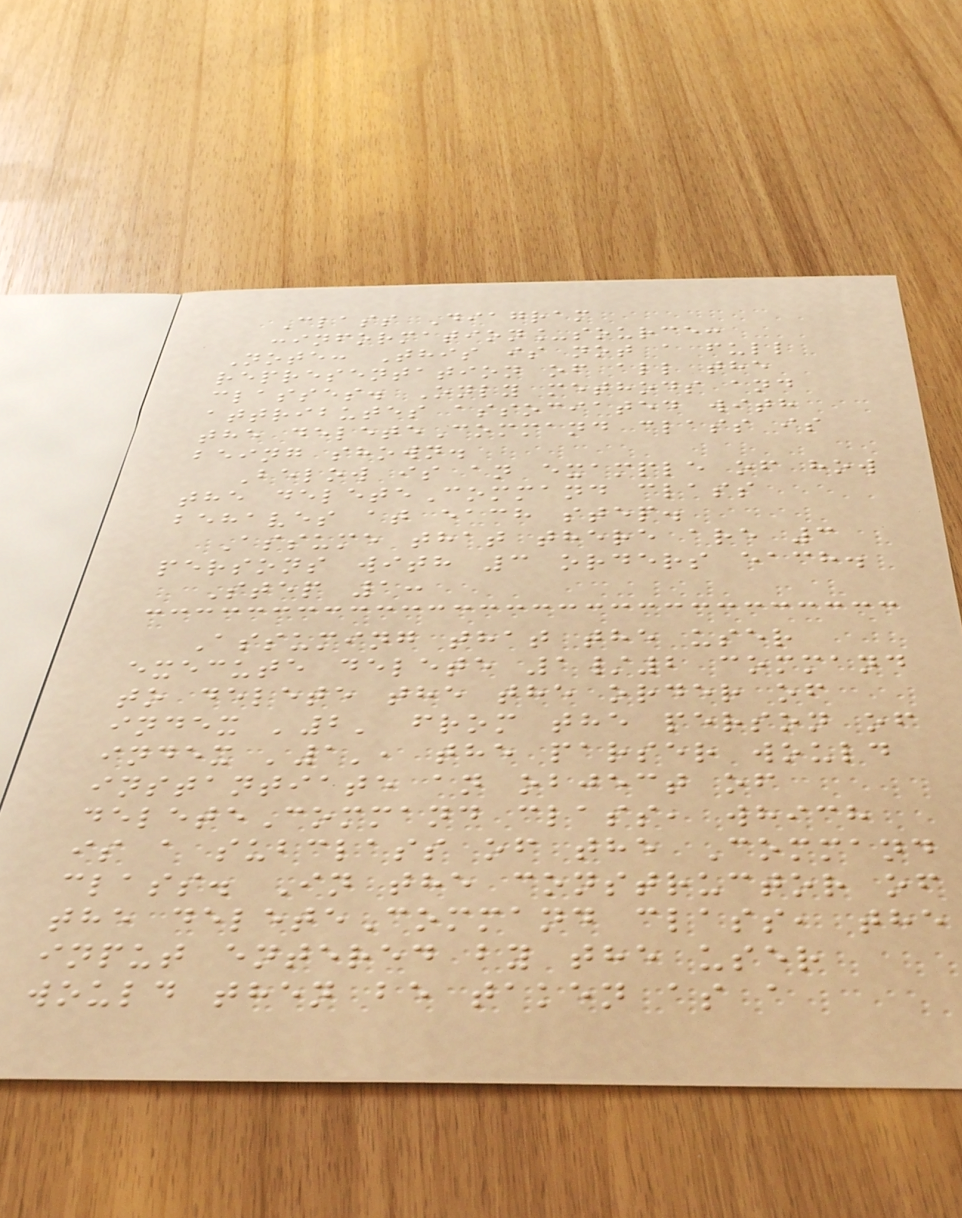Class Diagram
:information_source:
Note: This is not a full
representation of all the
classes. Only methods and
attributes associated with
the deleteCommand class is
being shown.
Below is an example of how
the deleteCommand class
behaves at each step.
Assume that there are 3
persons with 3 orders each.
Step 1:
Assuming that the user
execute delete 1/2 command
to delete the the order of
index '2' from the person of
index '1', the parser would
instantiate an object of
deleteCommand class, which
is a subclass of the Command
class. In the constructor of
the deleteCommand class, the
input entered by the user
would then be taken as a
